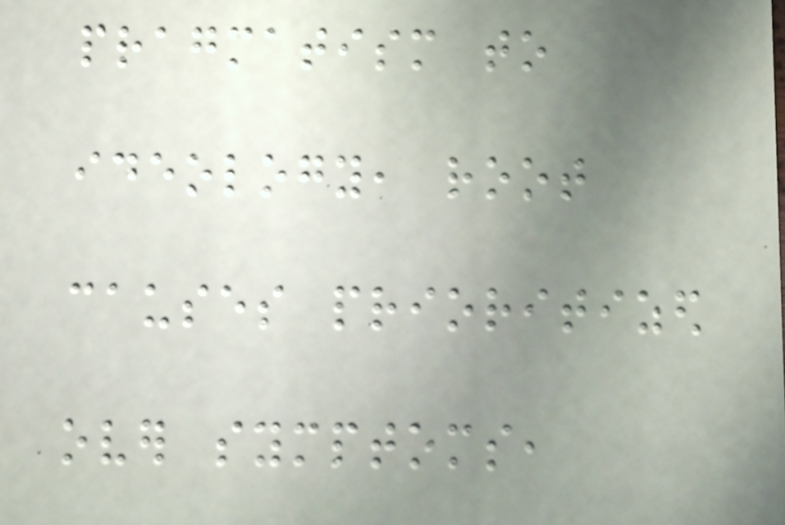pragmatism to
ideology, root
causes prioritized
over symptoms,
